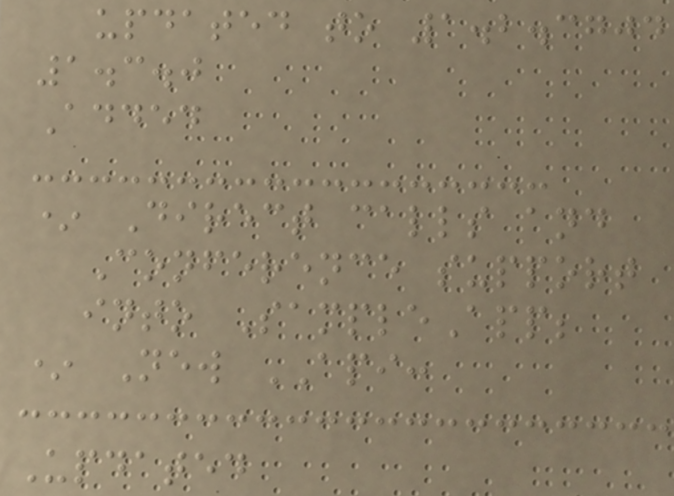updated to 1.2.3704
1.3.0
Added
* Direct calls and
Conference support
into SampleApp;
* New API:
Updated
